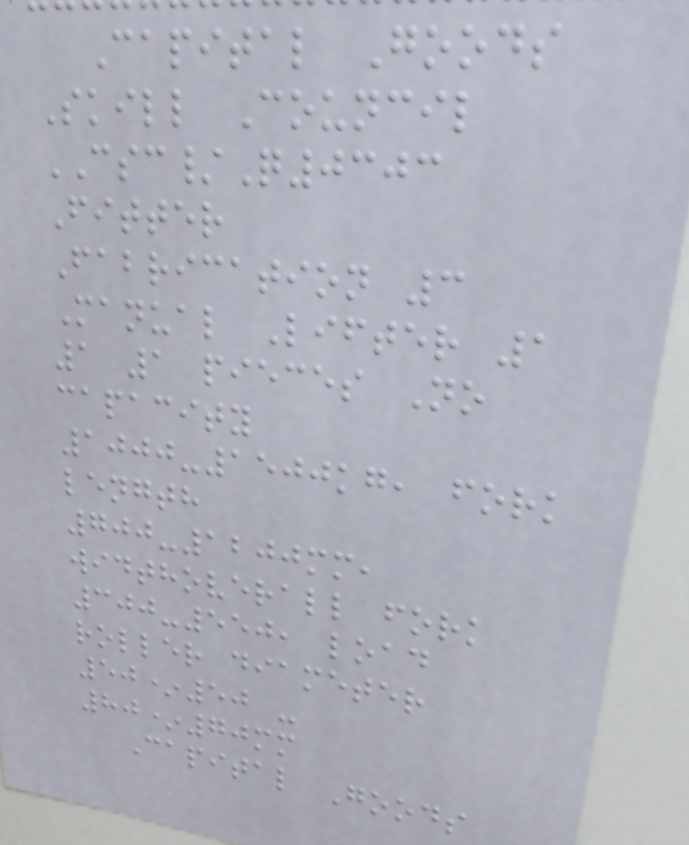Capital Goods
Skill Council
CSC/Q0303
Fitter
Fabrication 3
Manual Lifter 1
1 1 pieces No
capacity
1000-1500kg, fork
length
700-1200mm,
widthoverall fork
300-550, load
roller diameter
50*50 -
80*70mm
Capital Goods
